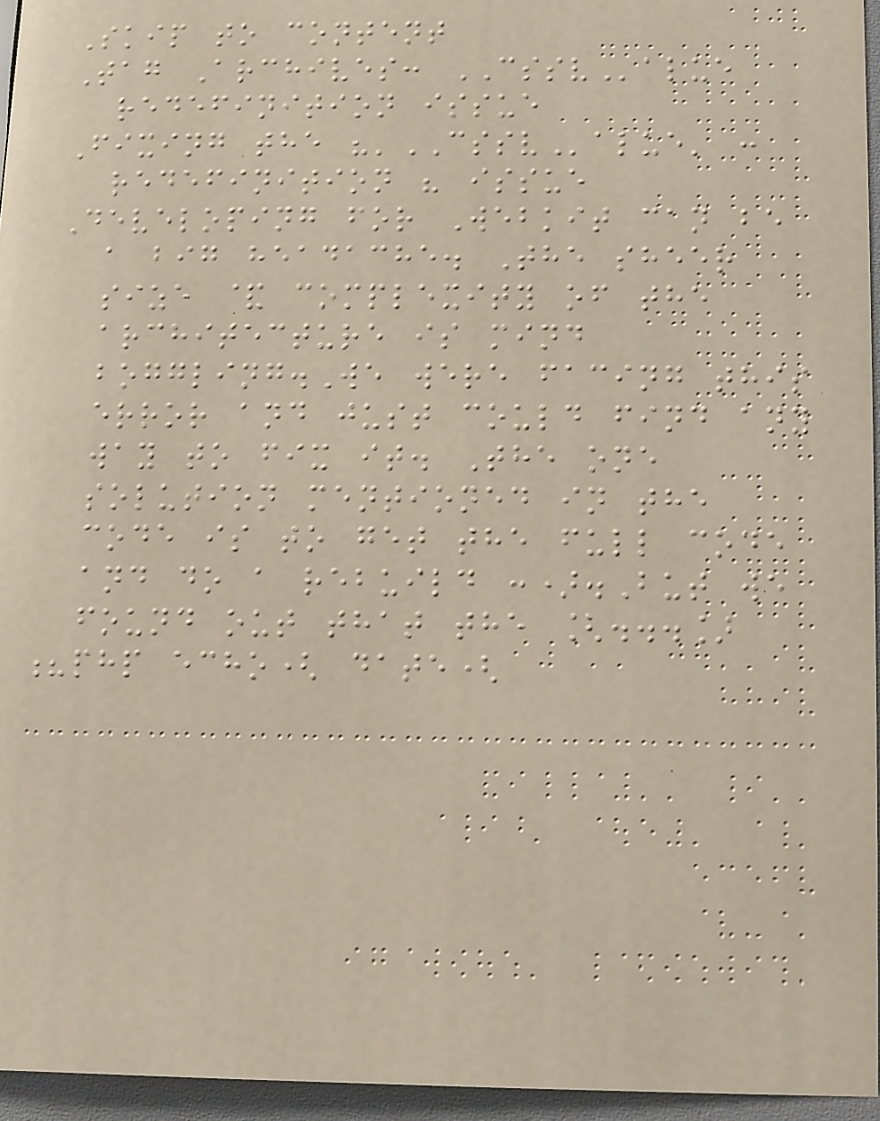Skip to content
Tag Archives: CSSValue
redefinition issue
Fixing the "'CSSValue' :
redefinition " issue
Developing for Webkit can be
a big headache. The sheer
size & complexity of the
architecture is mind
boggling.We were facing this
error and just could find any
way to fix it. The one
solution mentioned in the
code is to get the full code
and do a rebuild :).But we
found out that the [...]
?php echo( date(
